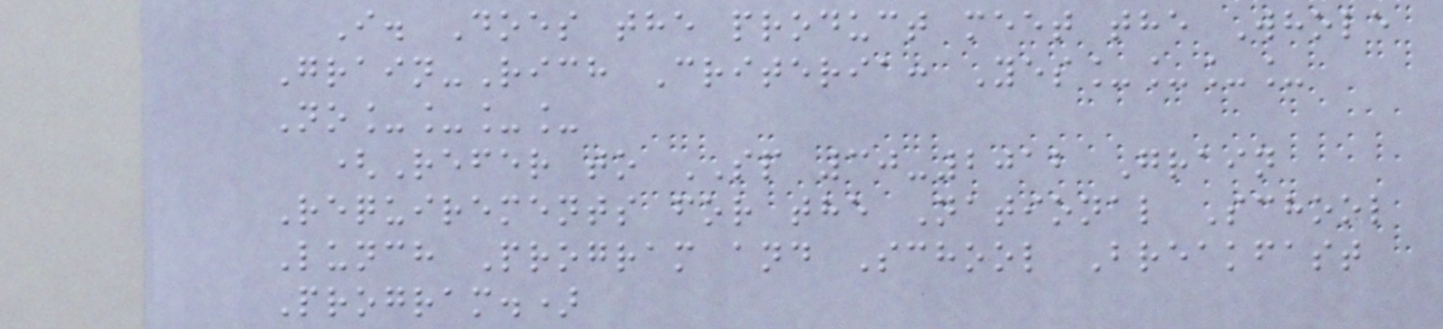I. Does the product meet the Whole
Grain-Rich Criteria: Yes____
No____
(Refer to SP 30-2012 Grain
Requirements for the National School
Lunch Program and School Breakfast
Program.)
